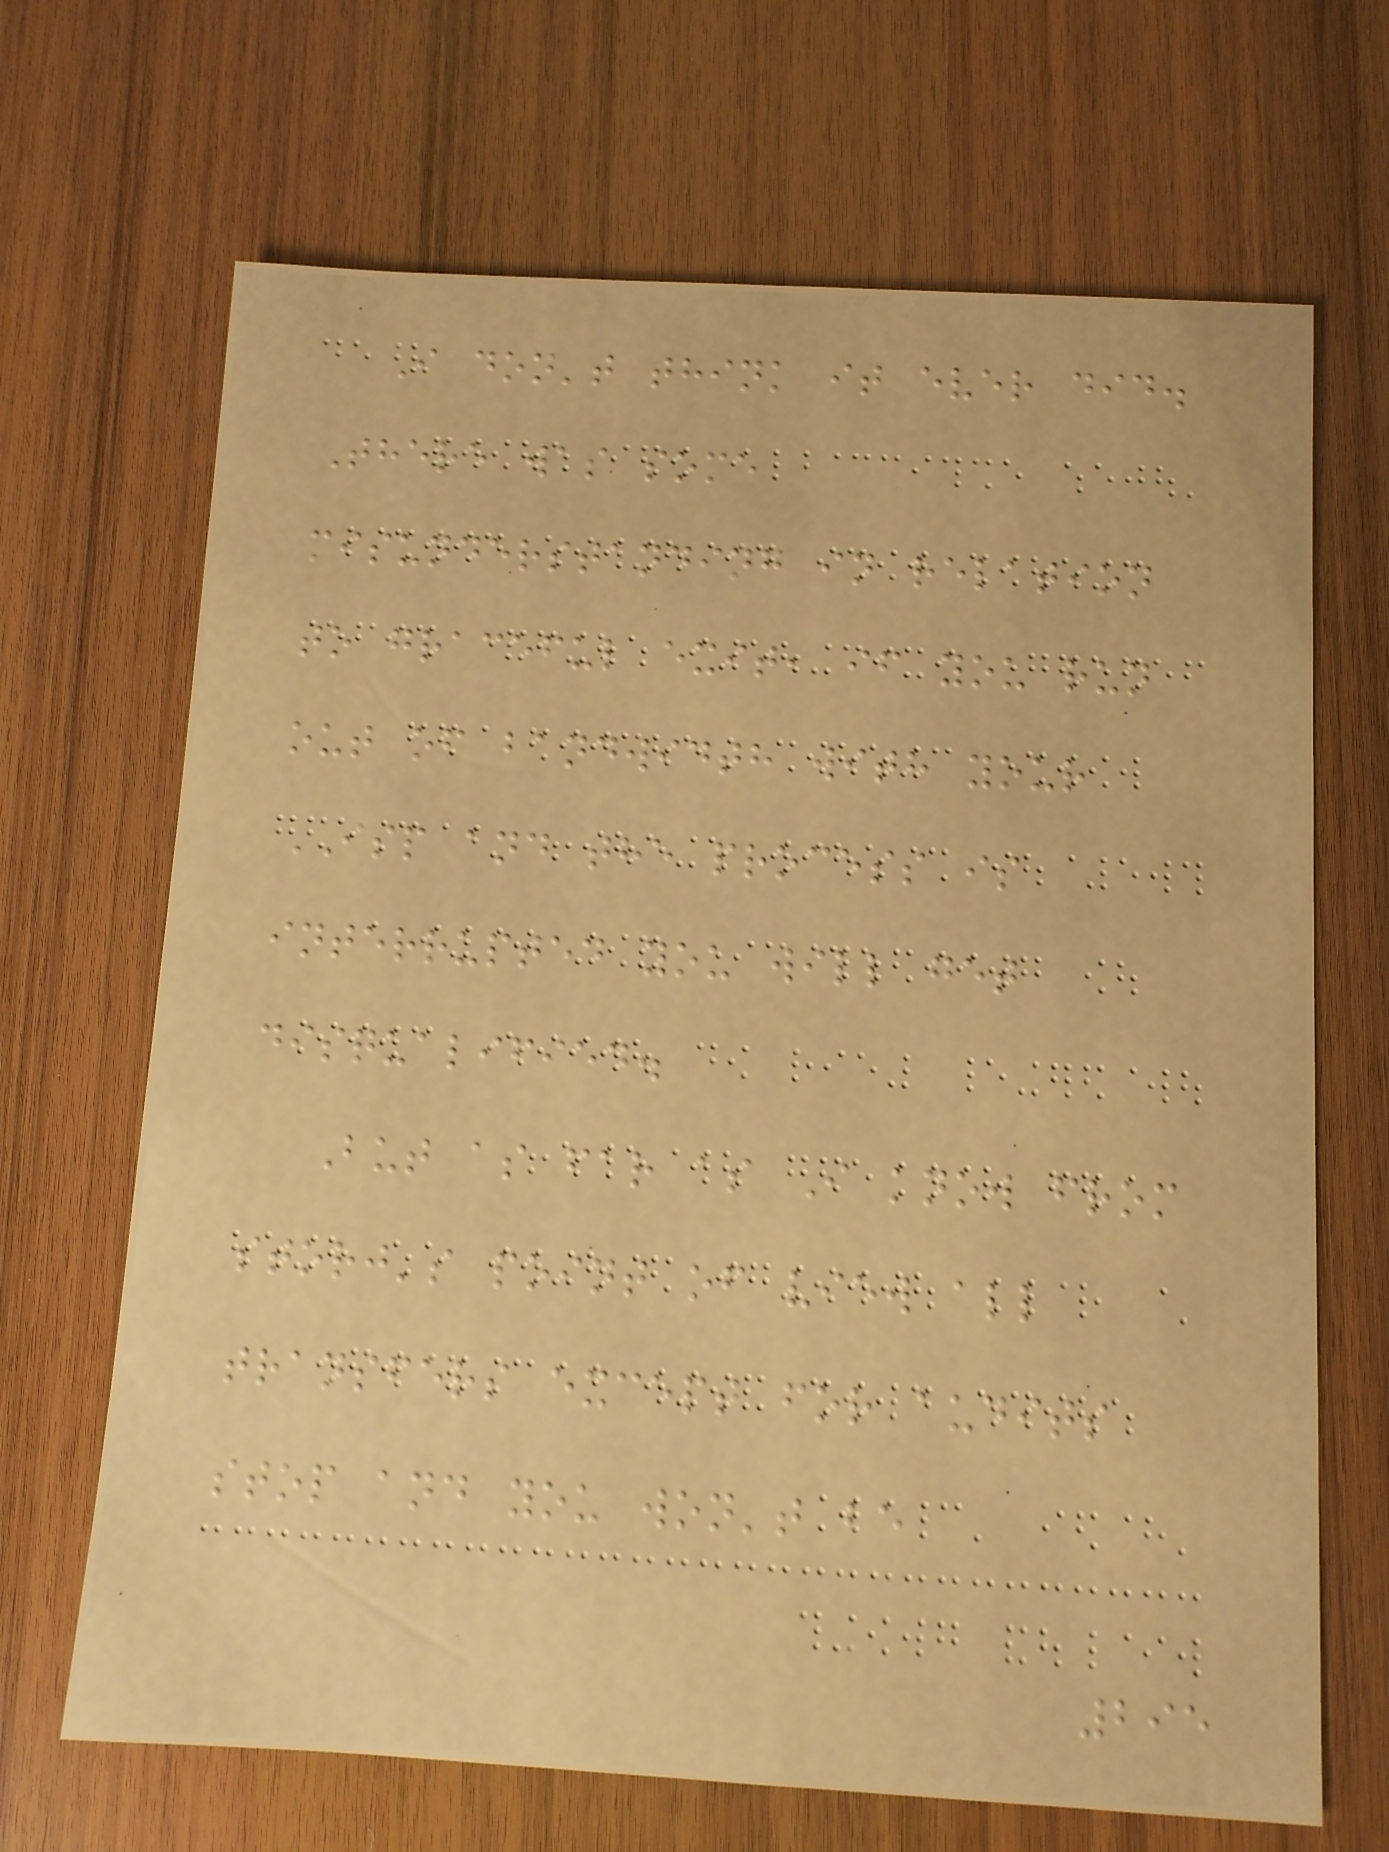I don't think it ever did.
There was some
misunderstanding in relation
to graceful exit, if you run
out of bandwidth with your
ISP and the process is
interrupted you will get
disqualified.
But as far as I know from
storj's point of view all
transfers except for audits
stop and you won't be
295
